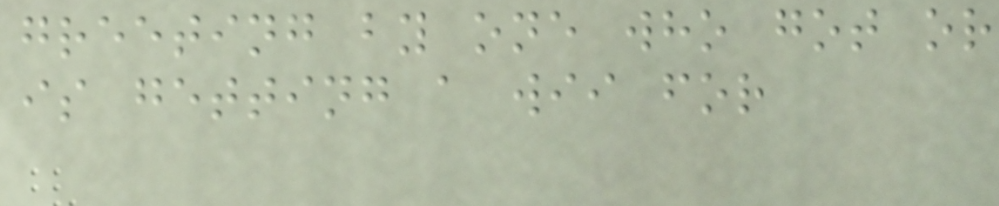greeting by one who got or
is getting a wii for
